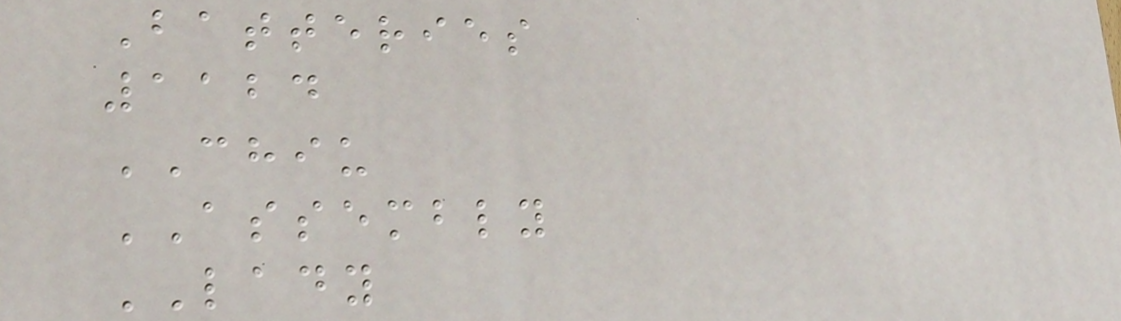Batteries
1124
CHIU
ASSEMBLY
LADY
